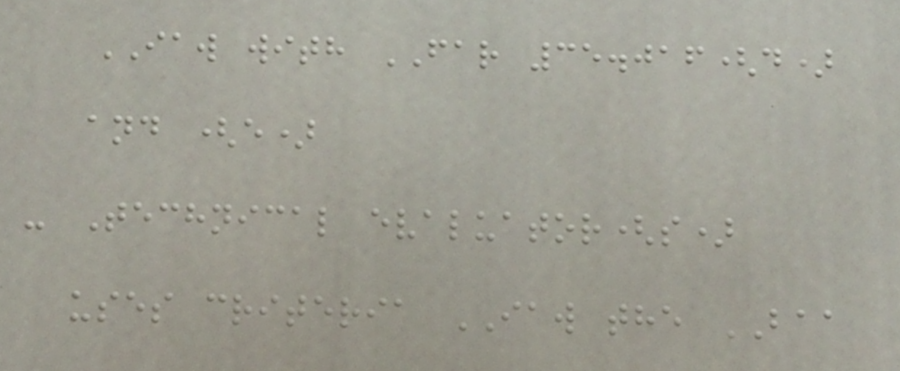IAW with FAR 35.016(d)
and (e)
- Technical evaluator(s)
uses criteria IAW the BAA
